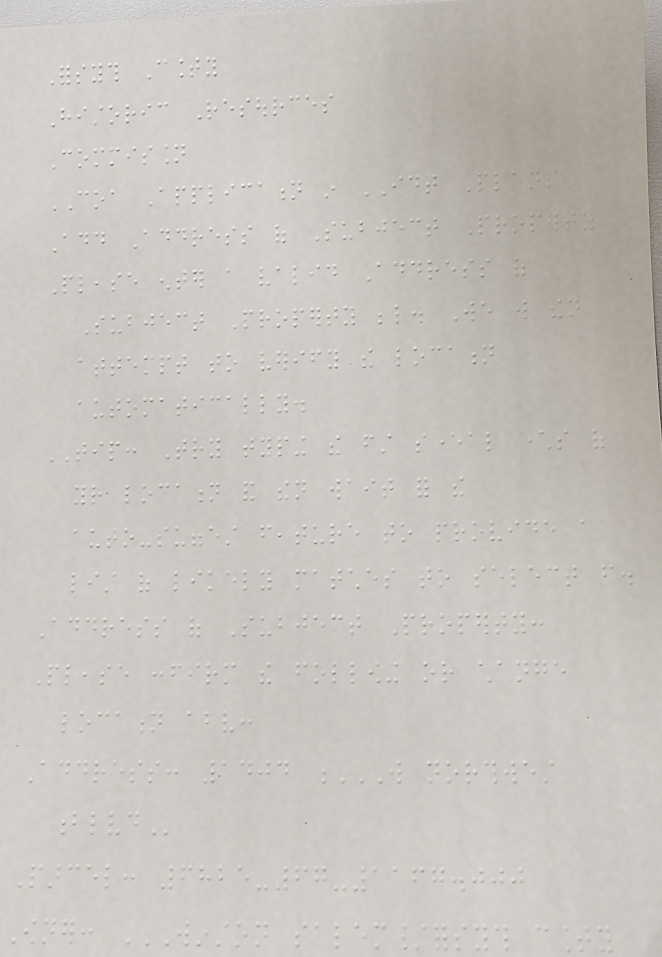Forsyth County
Historic Resources
Commission
COA Application in IDT Plans
Add Address of Subject Property
Please enter a valid Address of
Subject Property below. We will then
attempt to verify the location
automatically.
TIP: Try typing the first several characters of
your location and then wait for the
auto-suggest feature to provide a
list of likely matches to select from.
Address of Subject Property:
Please confirm the following or change
location above:
Address: 1404 W NORTHWEST
BLVD
Parcel: 6825-67-1167.000
Owner: WINSTON SALEM/FORSYTH COUNTY
